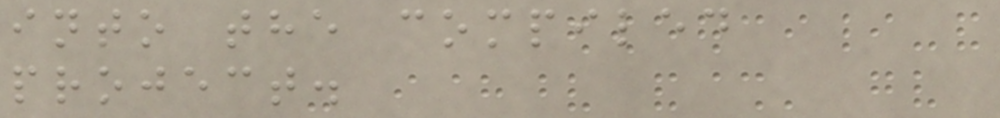into the compiled
project.
